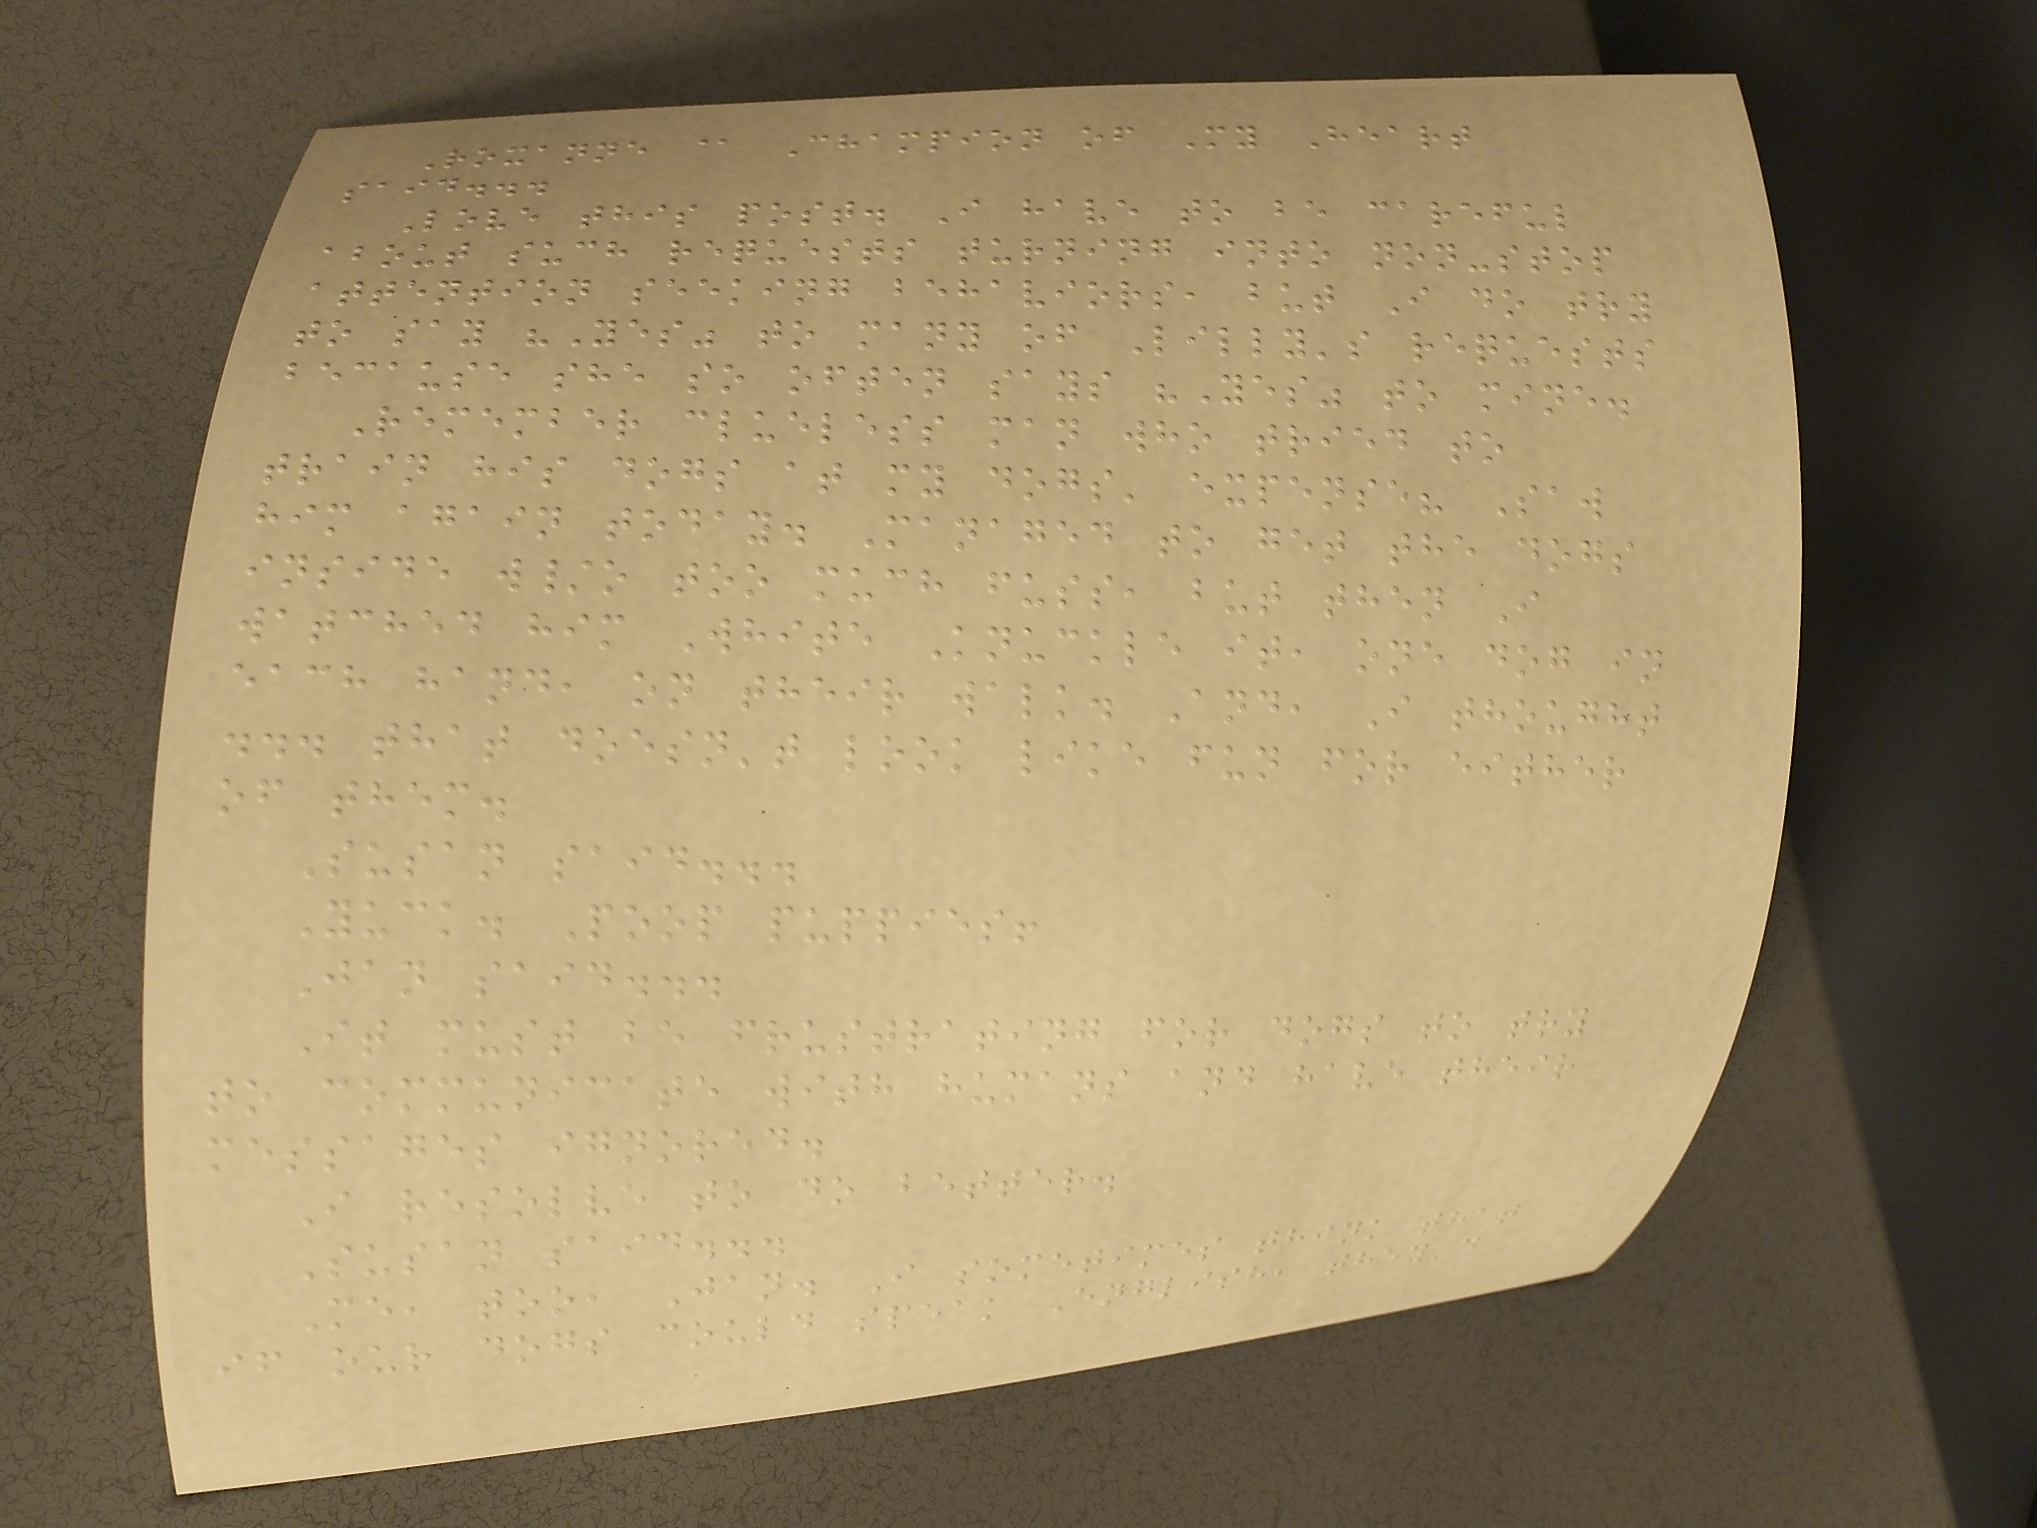Roxanne @ Champion of My Heart
said...
Love this post. I have to be careful
about such requests turning into non-stop
attention seeking behaviors, but I do try
to say "Yes" to many of Lilly's requests
because she so often says "Yes" to mine.
Remember clueless man who tried to
train his dogs at my dogs' expense? Saw
him again today. Managed to get the dogs
inside w/o too much fuss, but then I
watched him White Knuckle it, one dog in
each hand, on their walk. And, I thought
... that doesn't look like fun for either
of them.
Susan said...
Yuck. Poop puppies!
Jan said...
It must be frustrating for dogs to try
to communicate with humans and have their
messages ignored.
I resolve to do better.
Susan said...
Me, too, Jan. I sometimes think that
if our dogs could speak English, they'd
